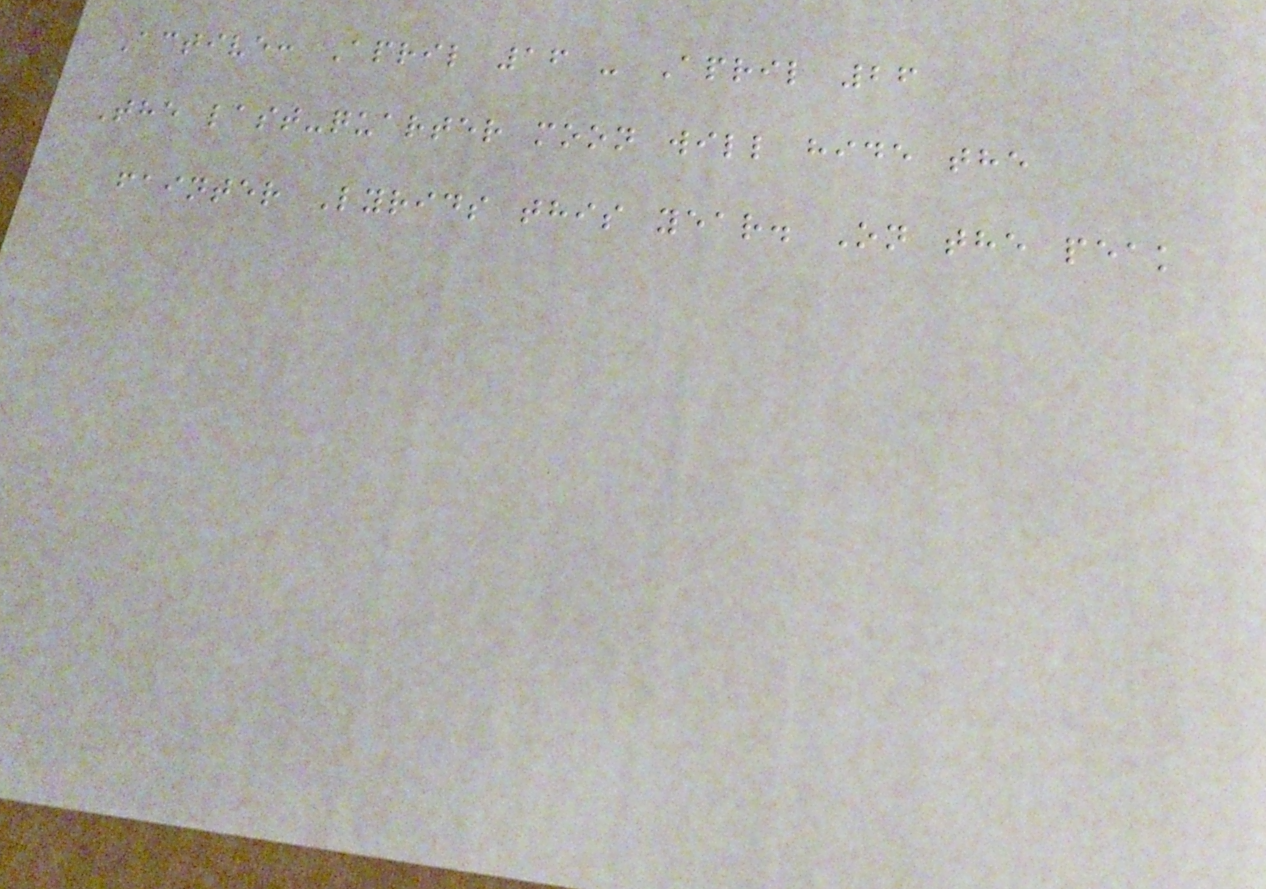Active: April 16 - April 26
The last-quarter moon will hide the
fainter Lyrids this year. On the peak
